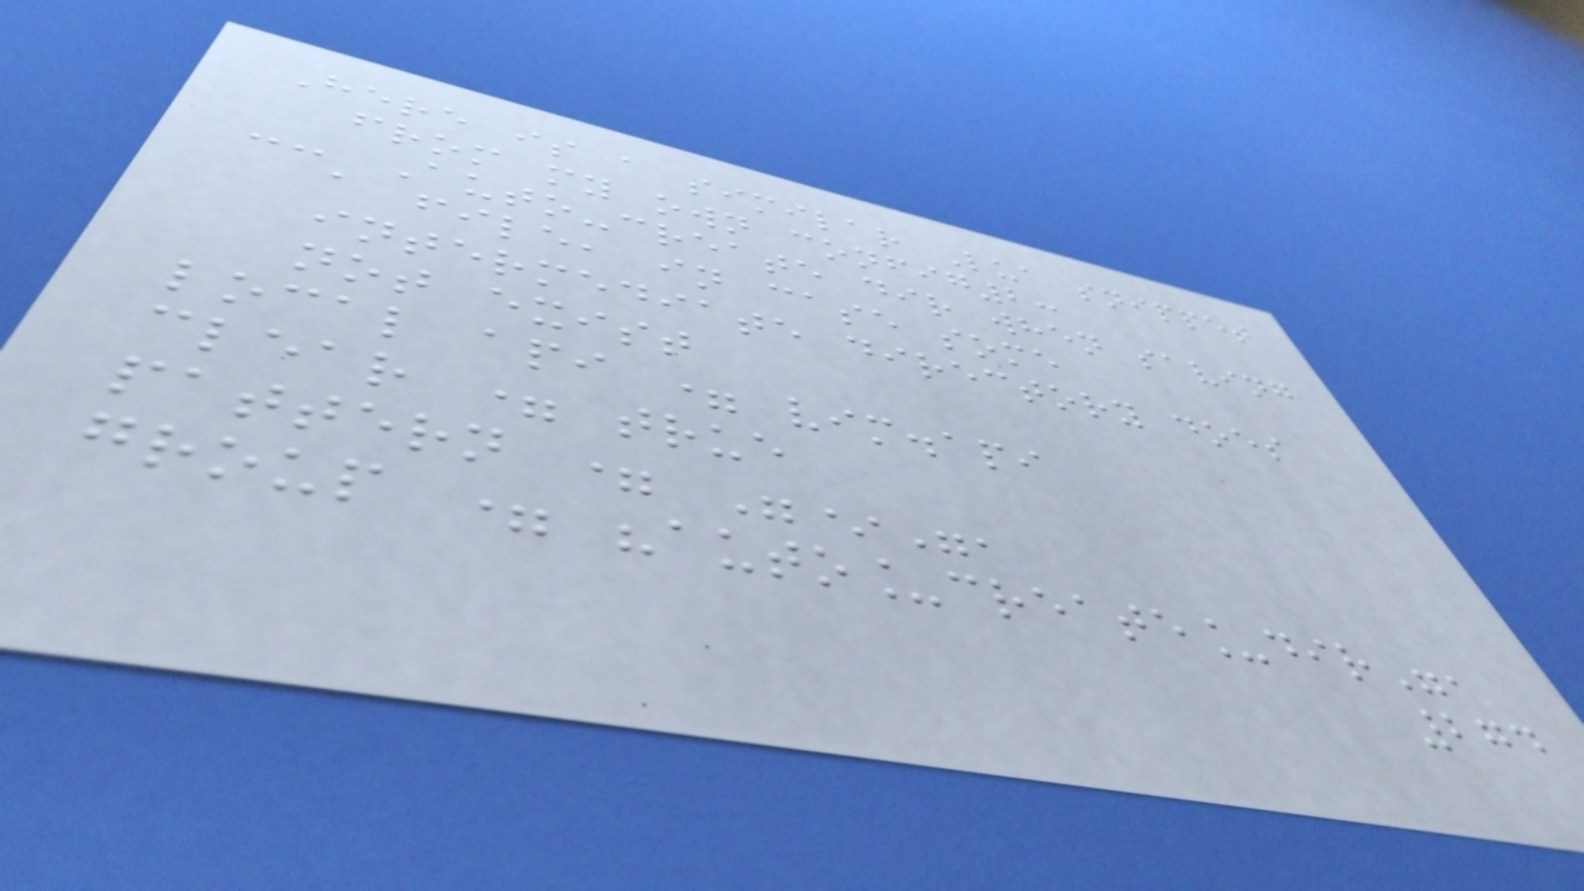Here is a similar Lua snippet
from my own config2:
-- Auto-create dir when saving
a file, in case some
intermediate directory does
not exist
local api = vim.api
clear = true
pattern = "*",
group = "auto_create_dir",
274
